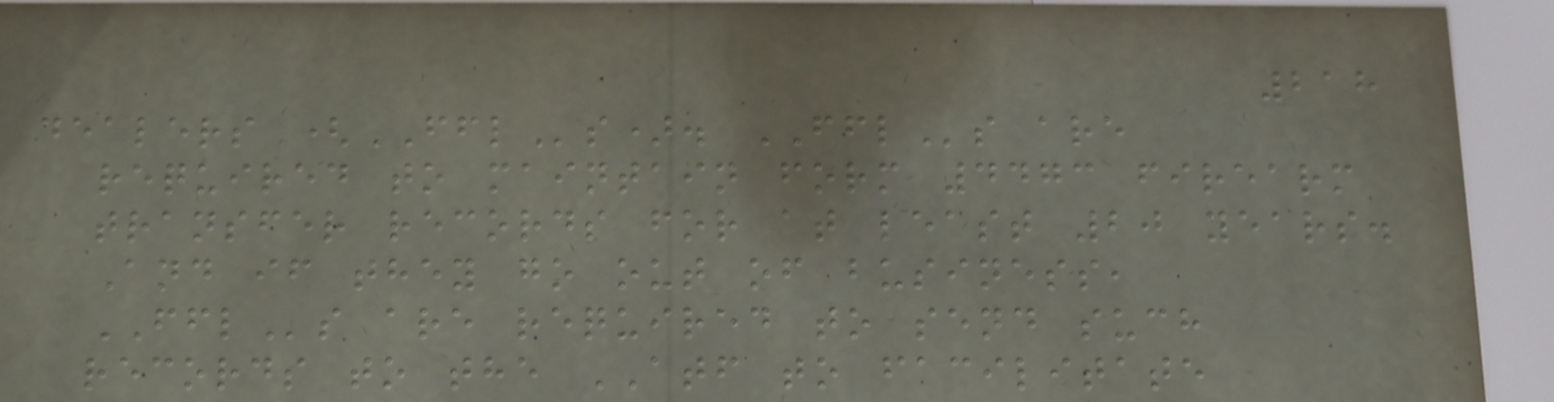218
dealers (FFLs). FFLs are
required to maintain form 4473 firearm
transfer records for at least 20 years.
And if they go out of business,
FFLs are required to send such
records to the ATF to facilitate
